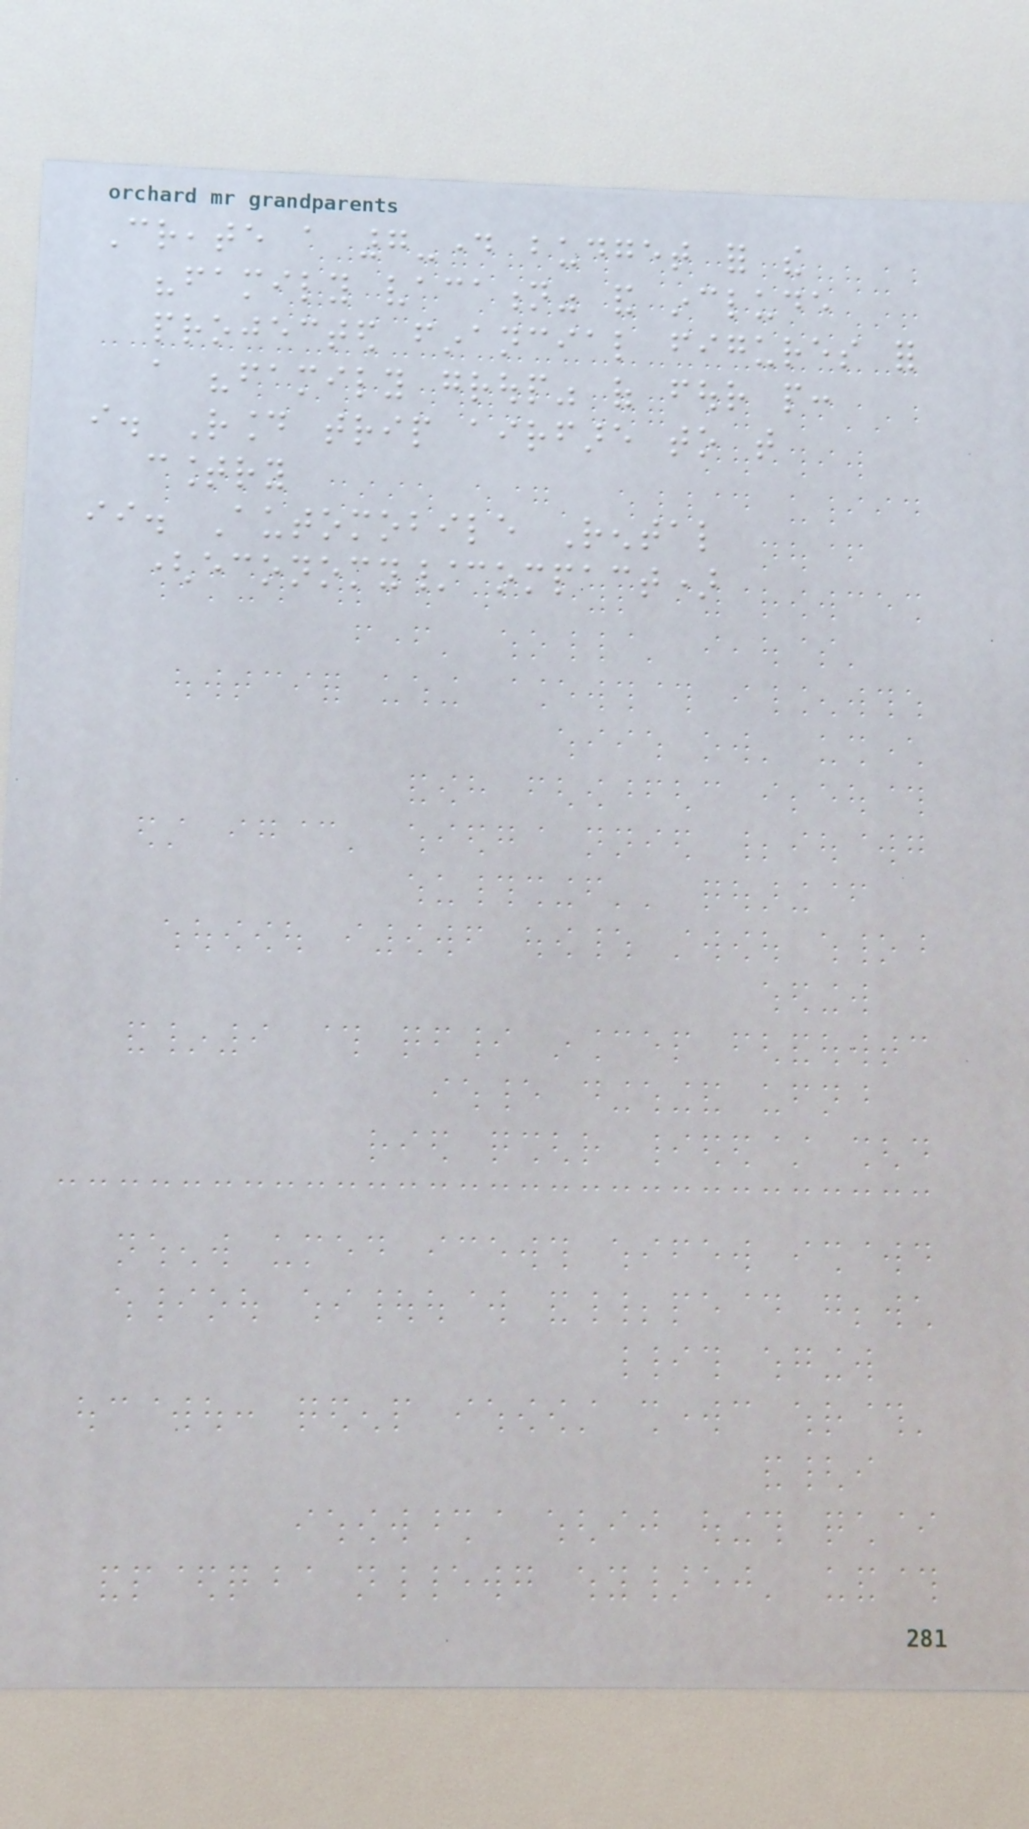Create a 7-day budget for the
"family vacation" and include
projected financial figures for
a "family group" of four people:
i. Round trip airfare to that
country
ii. Automobile Rental
(economy/compact)
